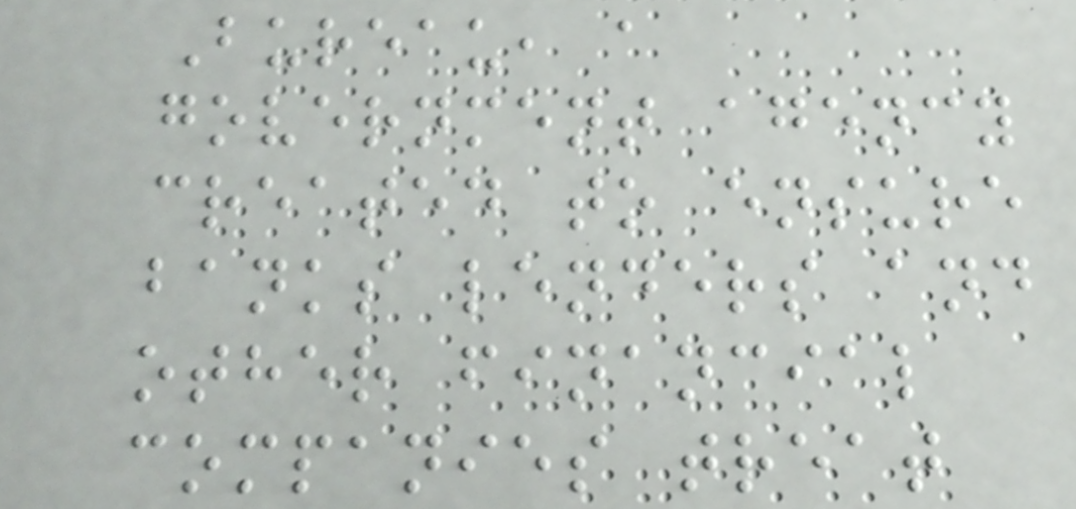Bureau, a
government agency
created to ensure
banks lenders and
other financial
companies treat
